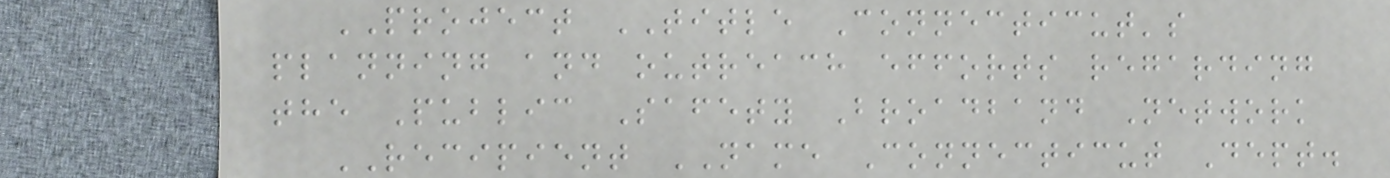PROJECT TITLE Connecticut's
planning and outreach efforts regarding
the Public Safety Broadband Network
RECIPIENT NAME Connecticut Dept.
